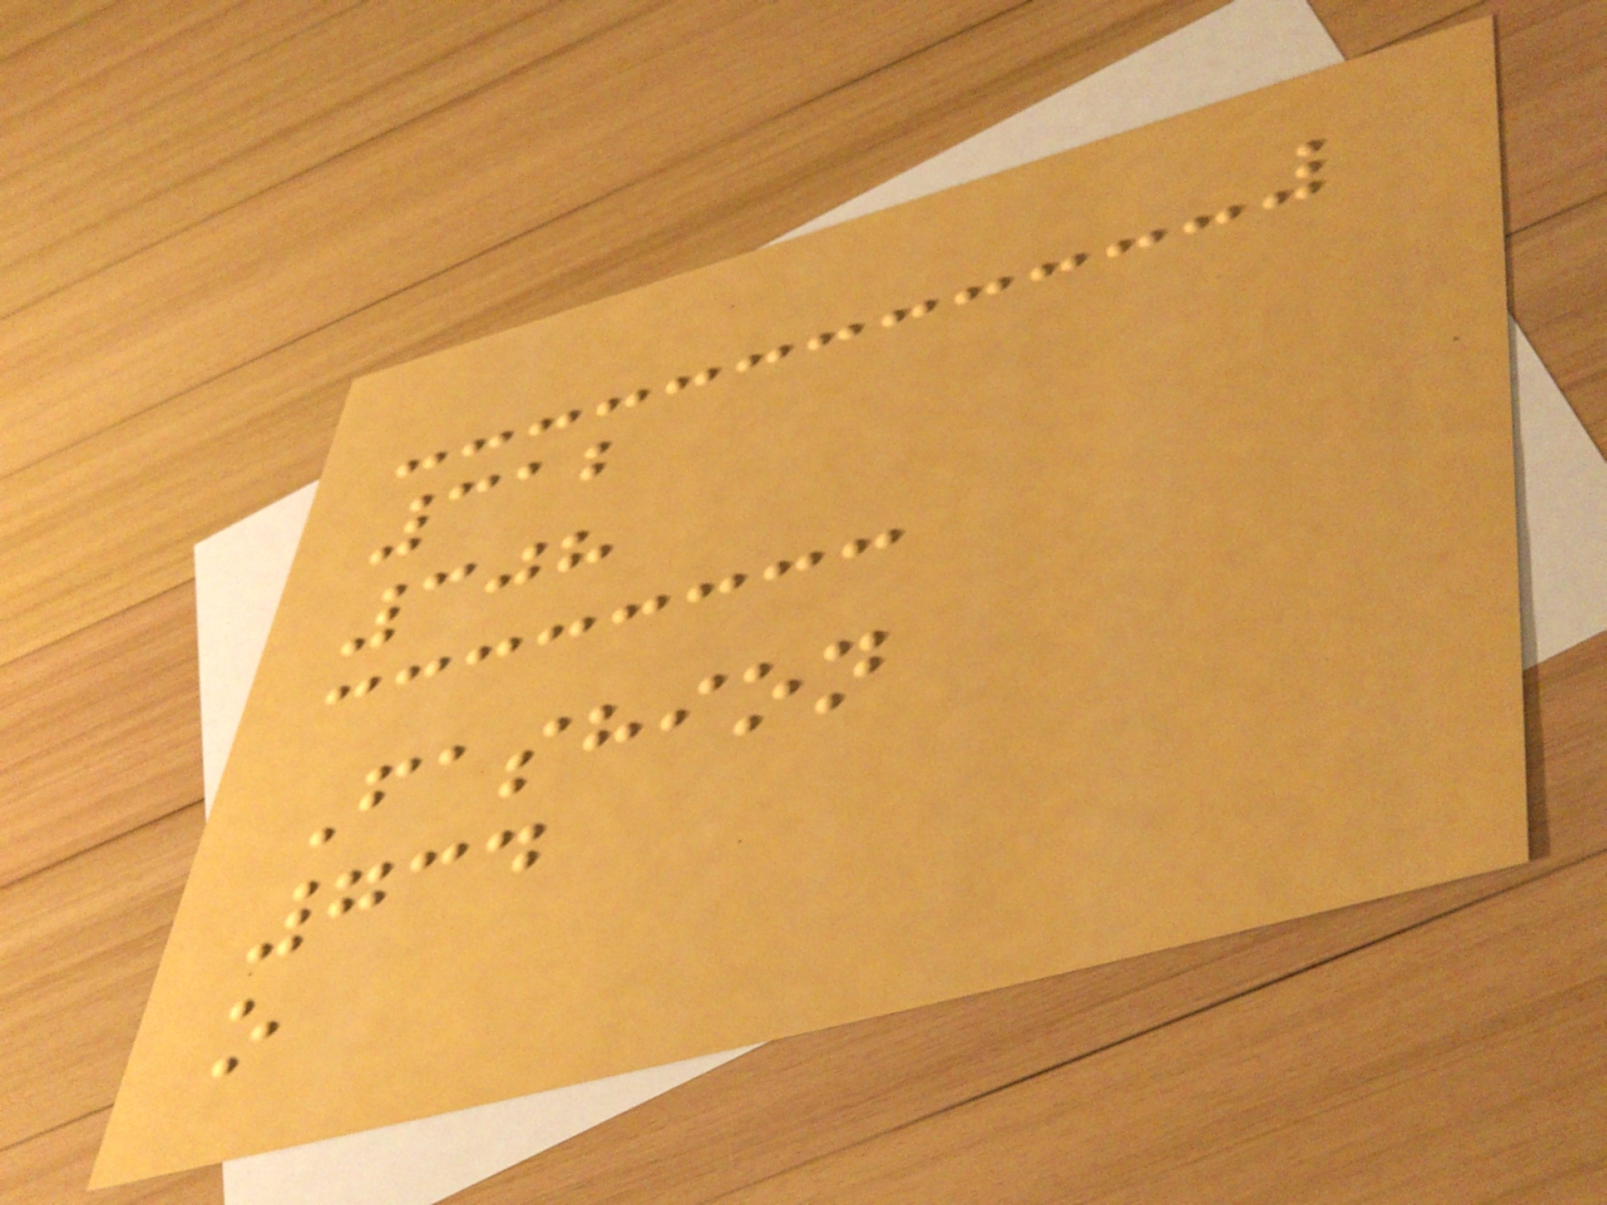312
308
Fashion
734
o
